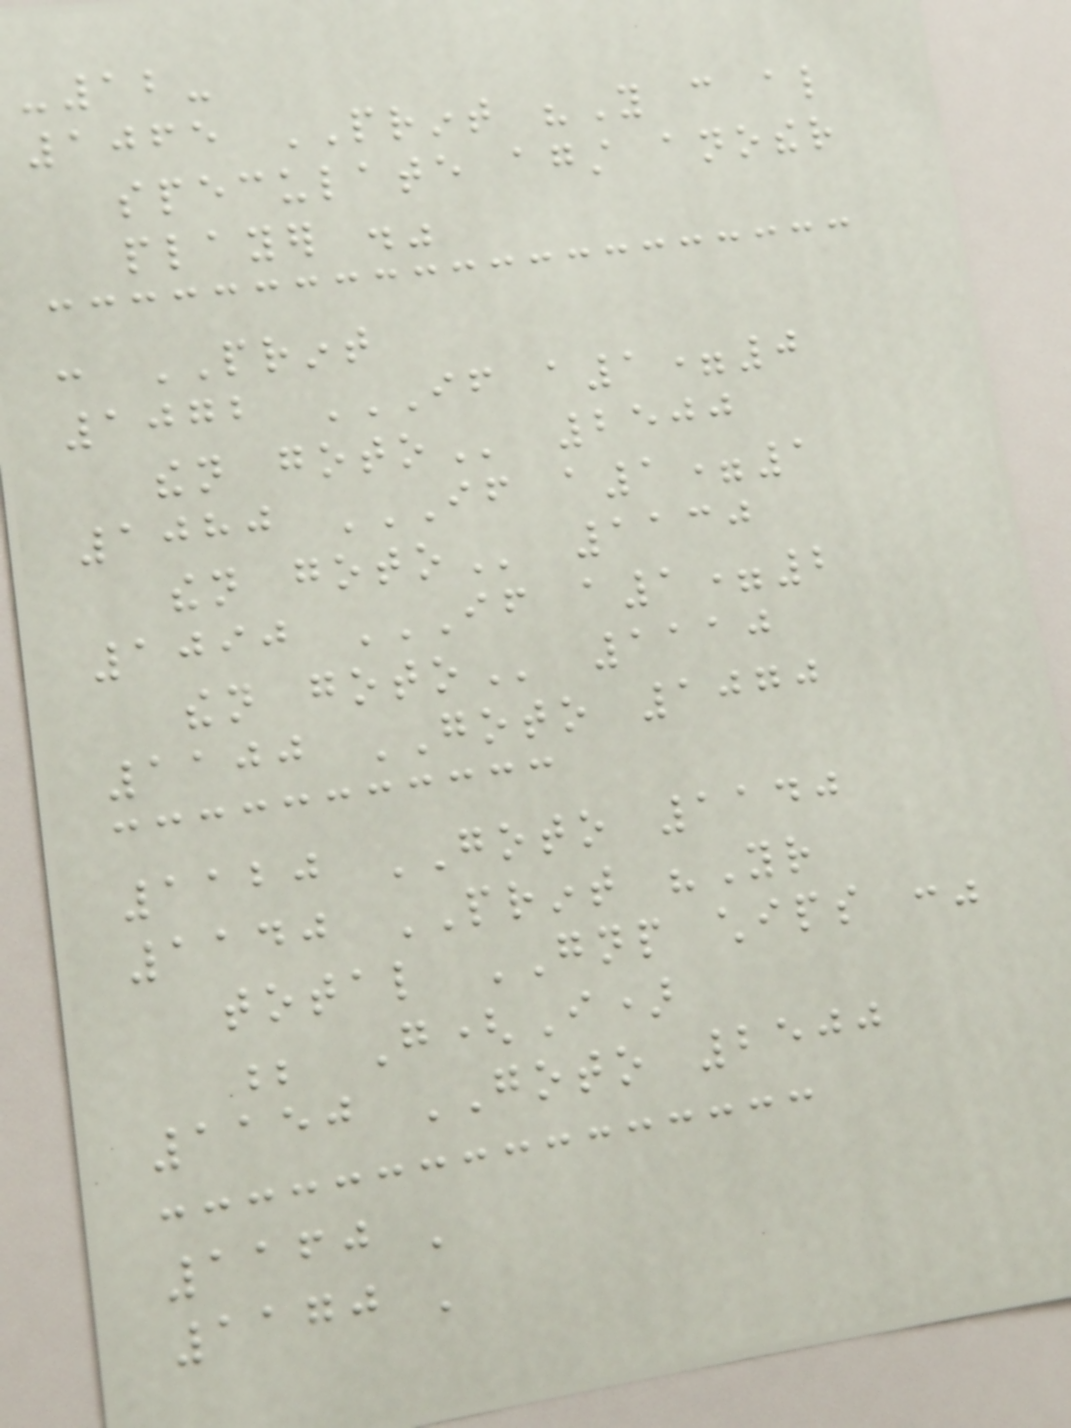-12-
1065 PRINT "You can also
speculate against another
player ."
: PRINT
1072 IF A1=0
THEN GOTO 2500
1080 IF A1=1
THEN GOTO 1130
1090 IF A1=2
THEN GOTO 1110
1100 GOTO 1070
1120 GOTO 1140
1140 PRINT "Your
total GNP chips :"
; G(I)
1150 GOTO 2500
1160 '
1170 '
